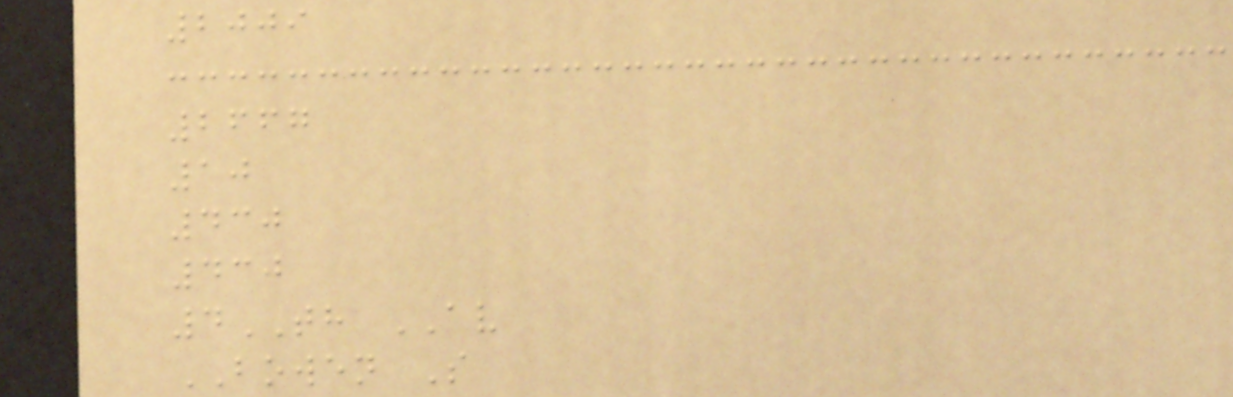2009
2667
10
430
430
4TH AV
BOWEN S
